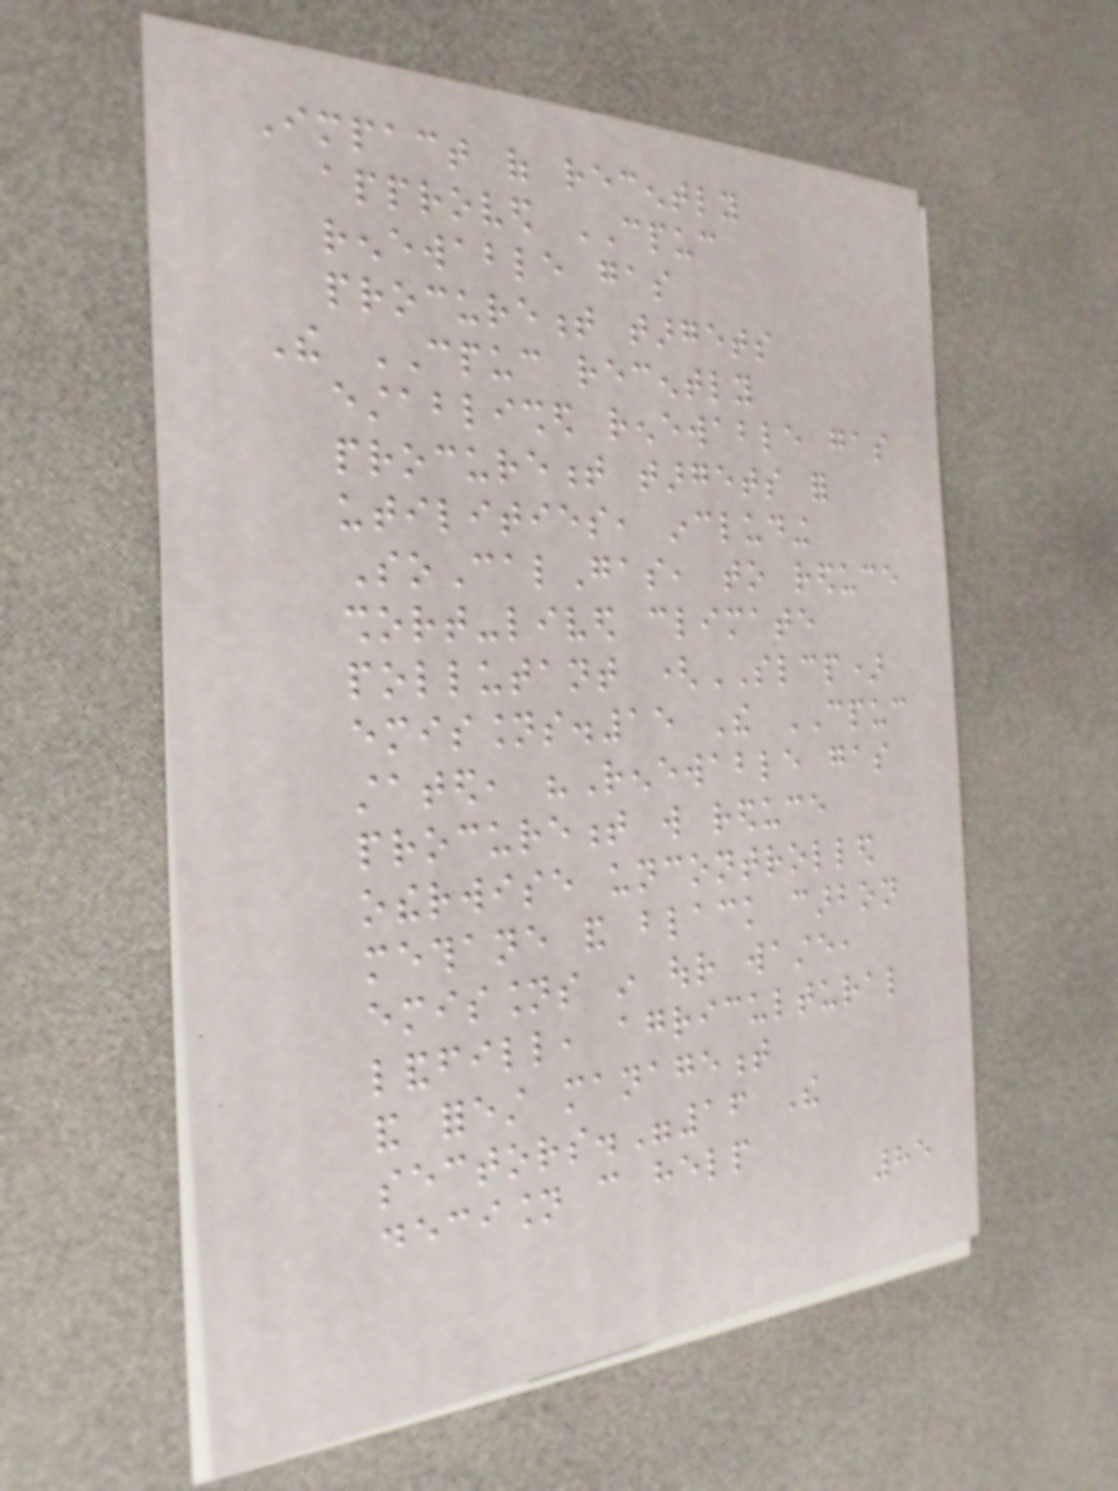Impact of recently
approved CPUC
renewable gas
procurement targets
The CPUC recently
established renewable gas
procurement targets for
utilities, including
SoCalGas, to reduce
short-lived climate
pollutant (SLCP)
emissions.15 The CPUC
stated, "Renewable gas
procurement will reduce
otherwise uncontrolled
methane and black carbon
emissions in our waste,
landfill, agricultural
and forest management
sectors."16 The
decision can help
85
